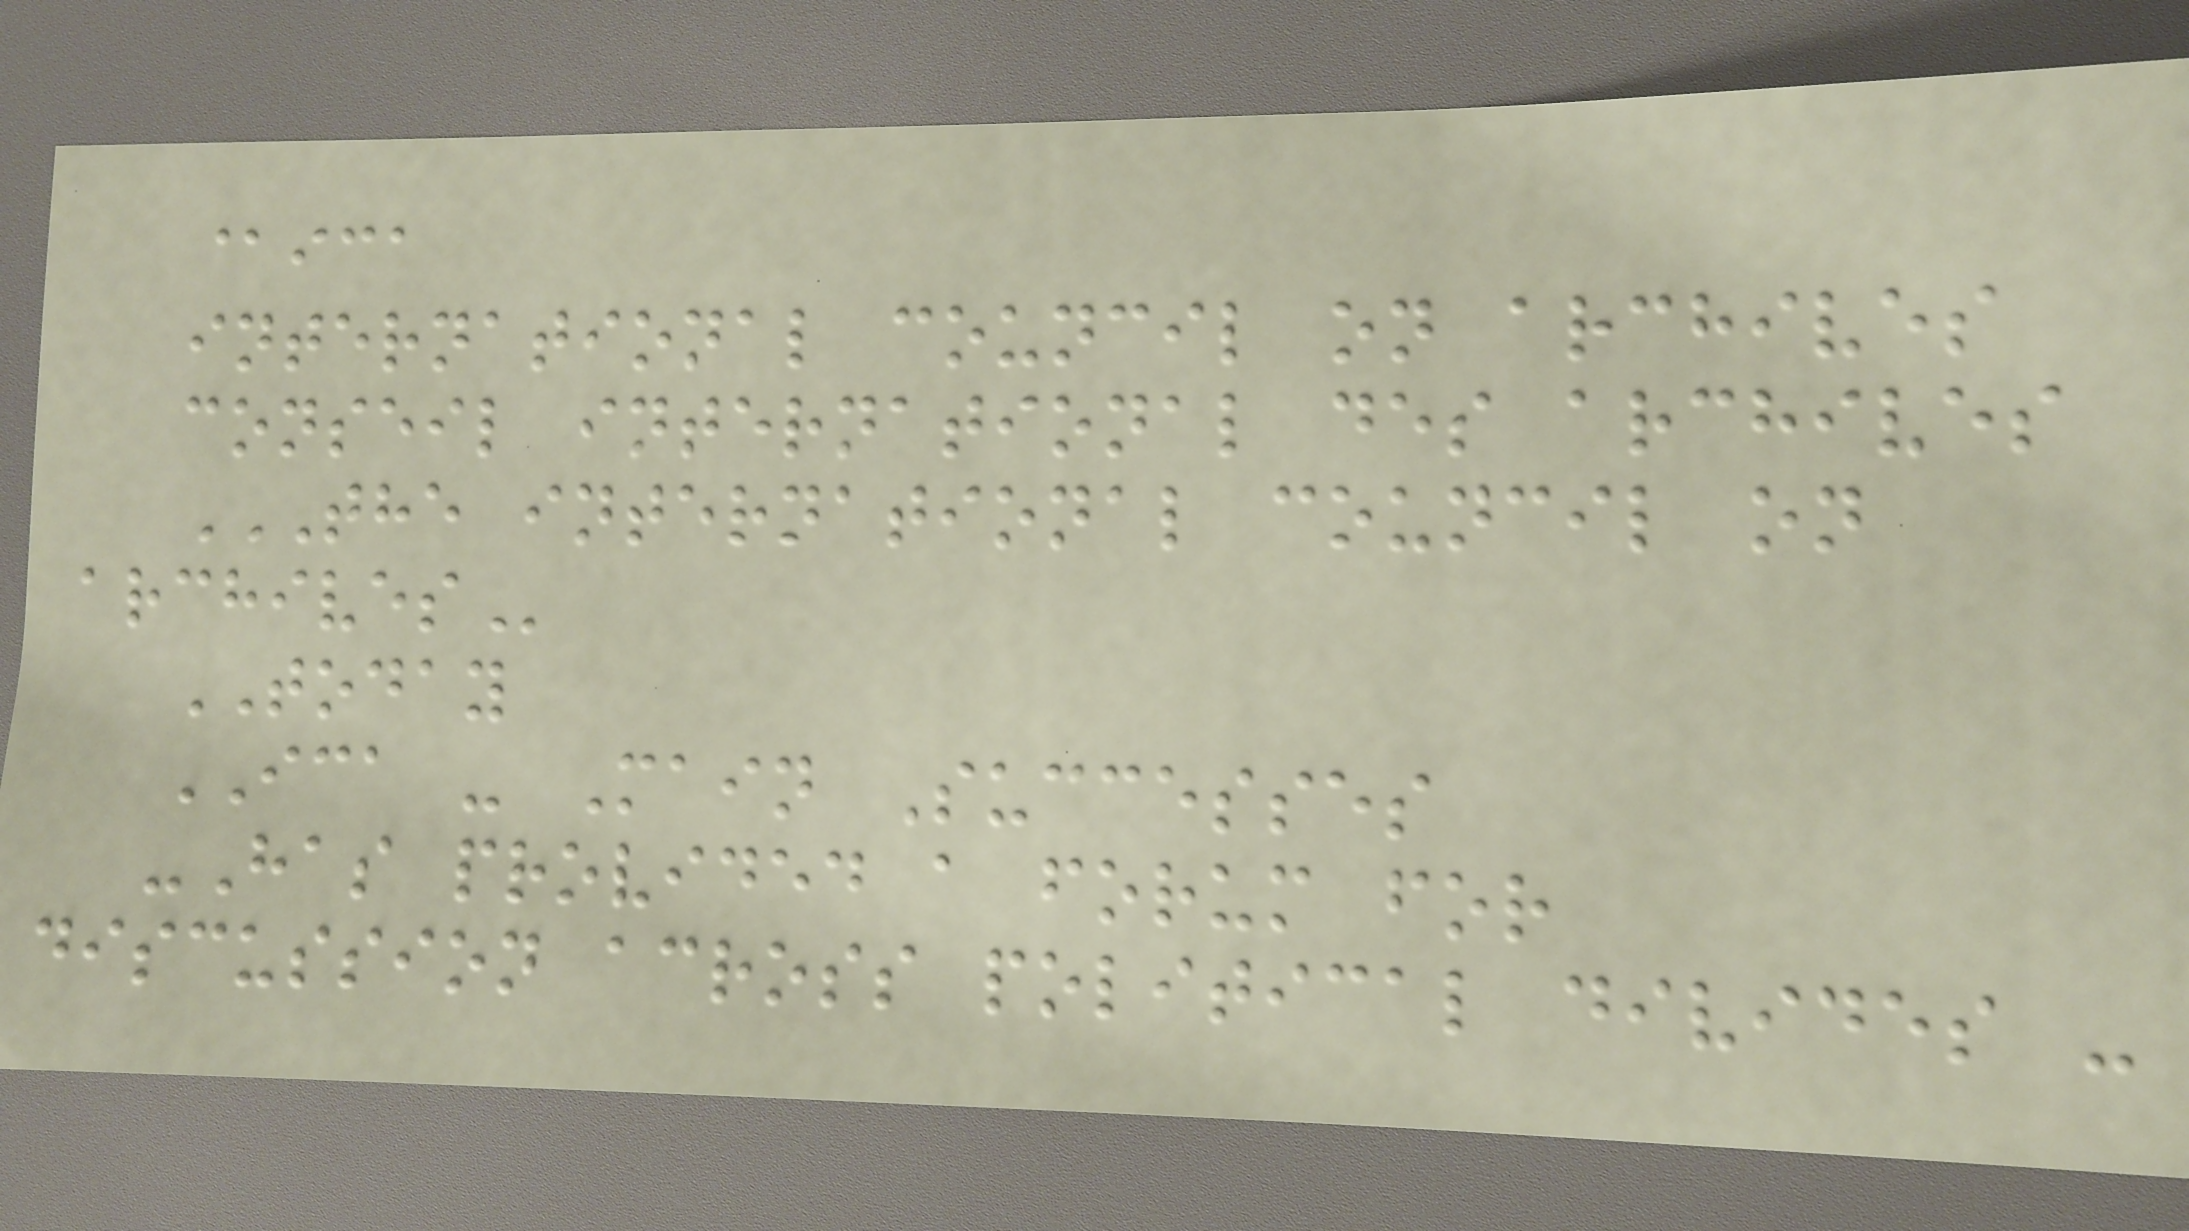@ica
international council on archives
conseil international des archives
THE INTERNATIONAL COUNCIL ON
ARCHIVES
TODAY
ICA - Main Successes
-Has provided a forum for
discussion across political divides -
